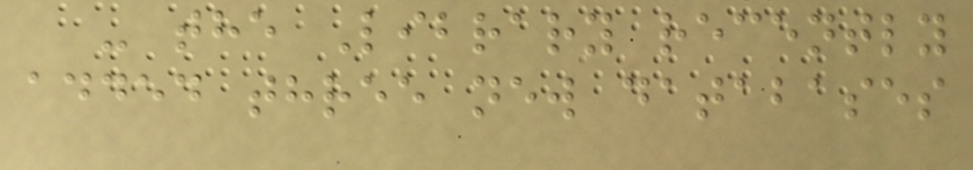- the Library recently
added three new databases
